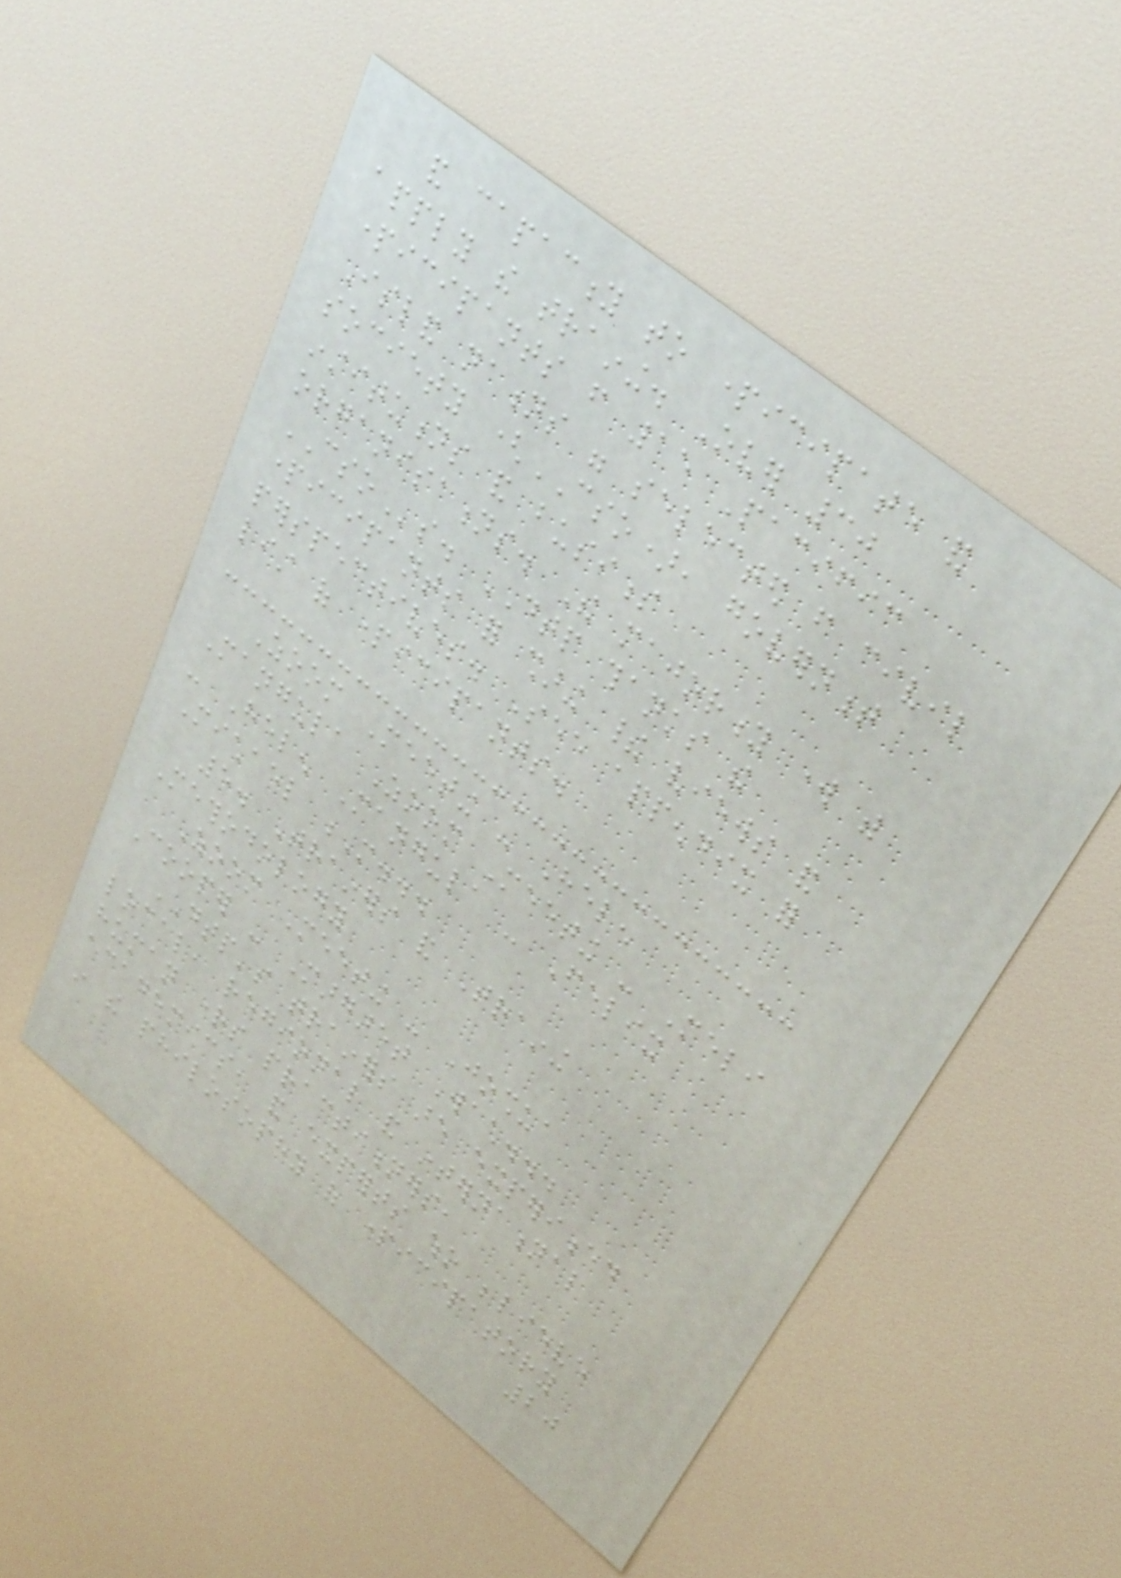and capacity to participate and
apply the training. Over 30
participants from 15 Pacific
Island nations were selected from civil
society (CSO), government
institutions and business
organisations. The majority work with
CSOs. DTP thanks the
participants for sharing their views and
perspectives. See appendix for
list of participants.
Zoom Meeting - Helen
Mangula Zoom Meeting - Meli
- Helen Mangula - Felix
Michael M...
5. Trainers and Training
Methodology
Zoom Meeting - Joshua
Cooper - Margaret Wach...
DTP's trainers are experienced
local, regional and international
human rights practitioners,
academics, and experts who believe
in the philosophy of participatory
20
